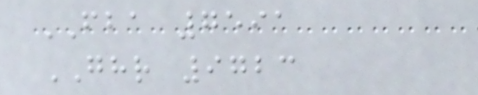FBA 7591
GHR 9723
